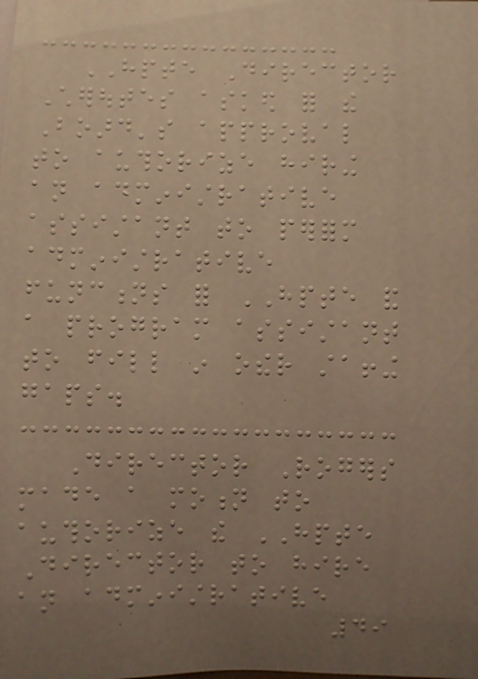HPTE Director
Cheroutes asked for the
Board's approval
to authorize hiring
an administrative
assistant to perform
administrative
functions for HPTE and
a program assistant
to fill in other staffing
gaps.
Director Rogers
made a motion to
authorize the HPTE
Director to hire
an administrative
49
